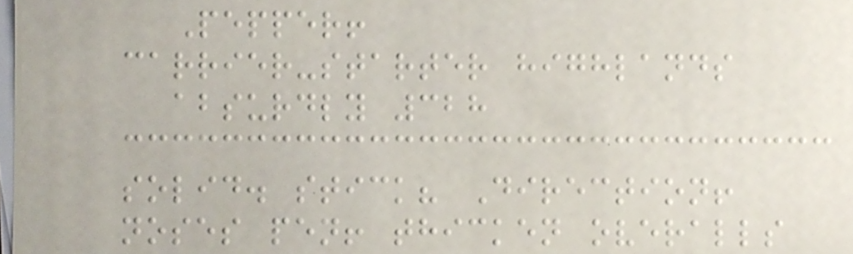Pepper!
carrier-starter highlands
absurdly 328
solid. stick? Direction!
noses pen! thicken overalls
